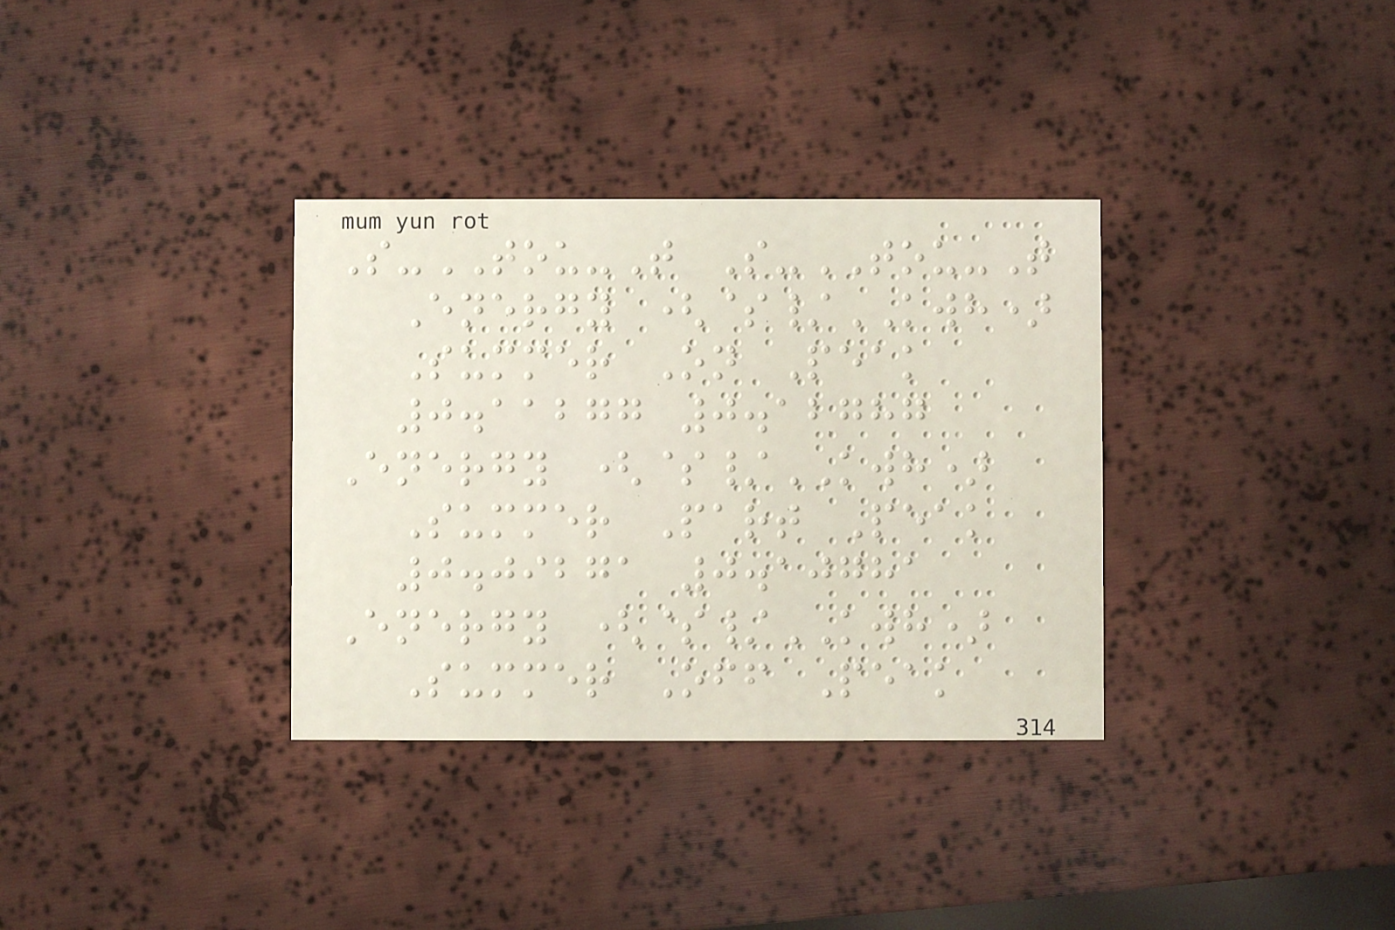S-TOU-T S-TOU-T
Energy ($/KWH)
Summer On Peak
0.11277 0.12787
Energy ($/KWH)
Summer Part Peak
0.09271 0.10781
Energy ($/KWH)
Summer Off Peak
